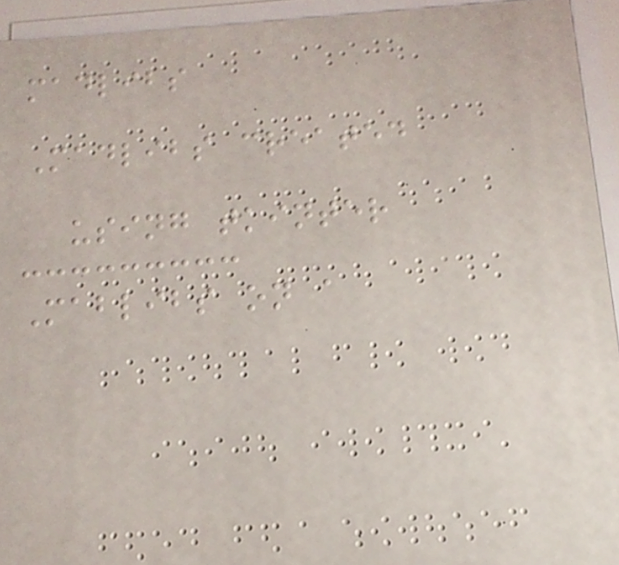madlibs
Madlibs created
using tkinter
Mablibs on a
